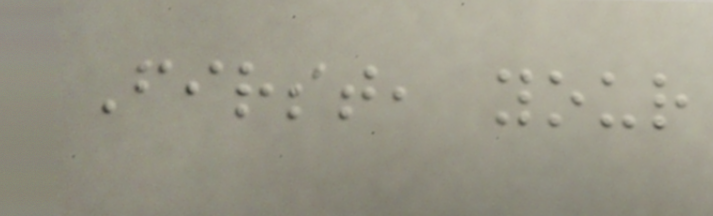First, your
